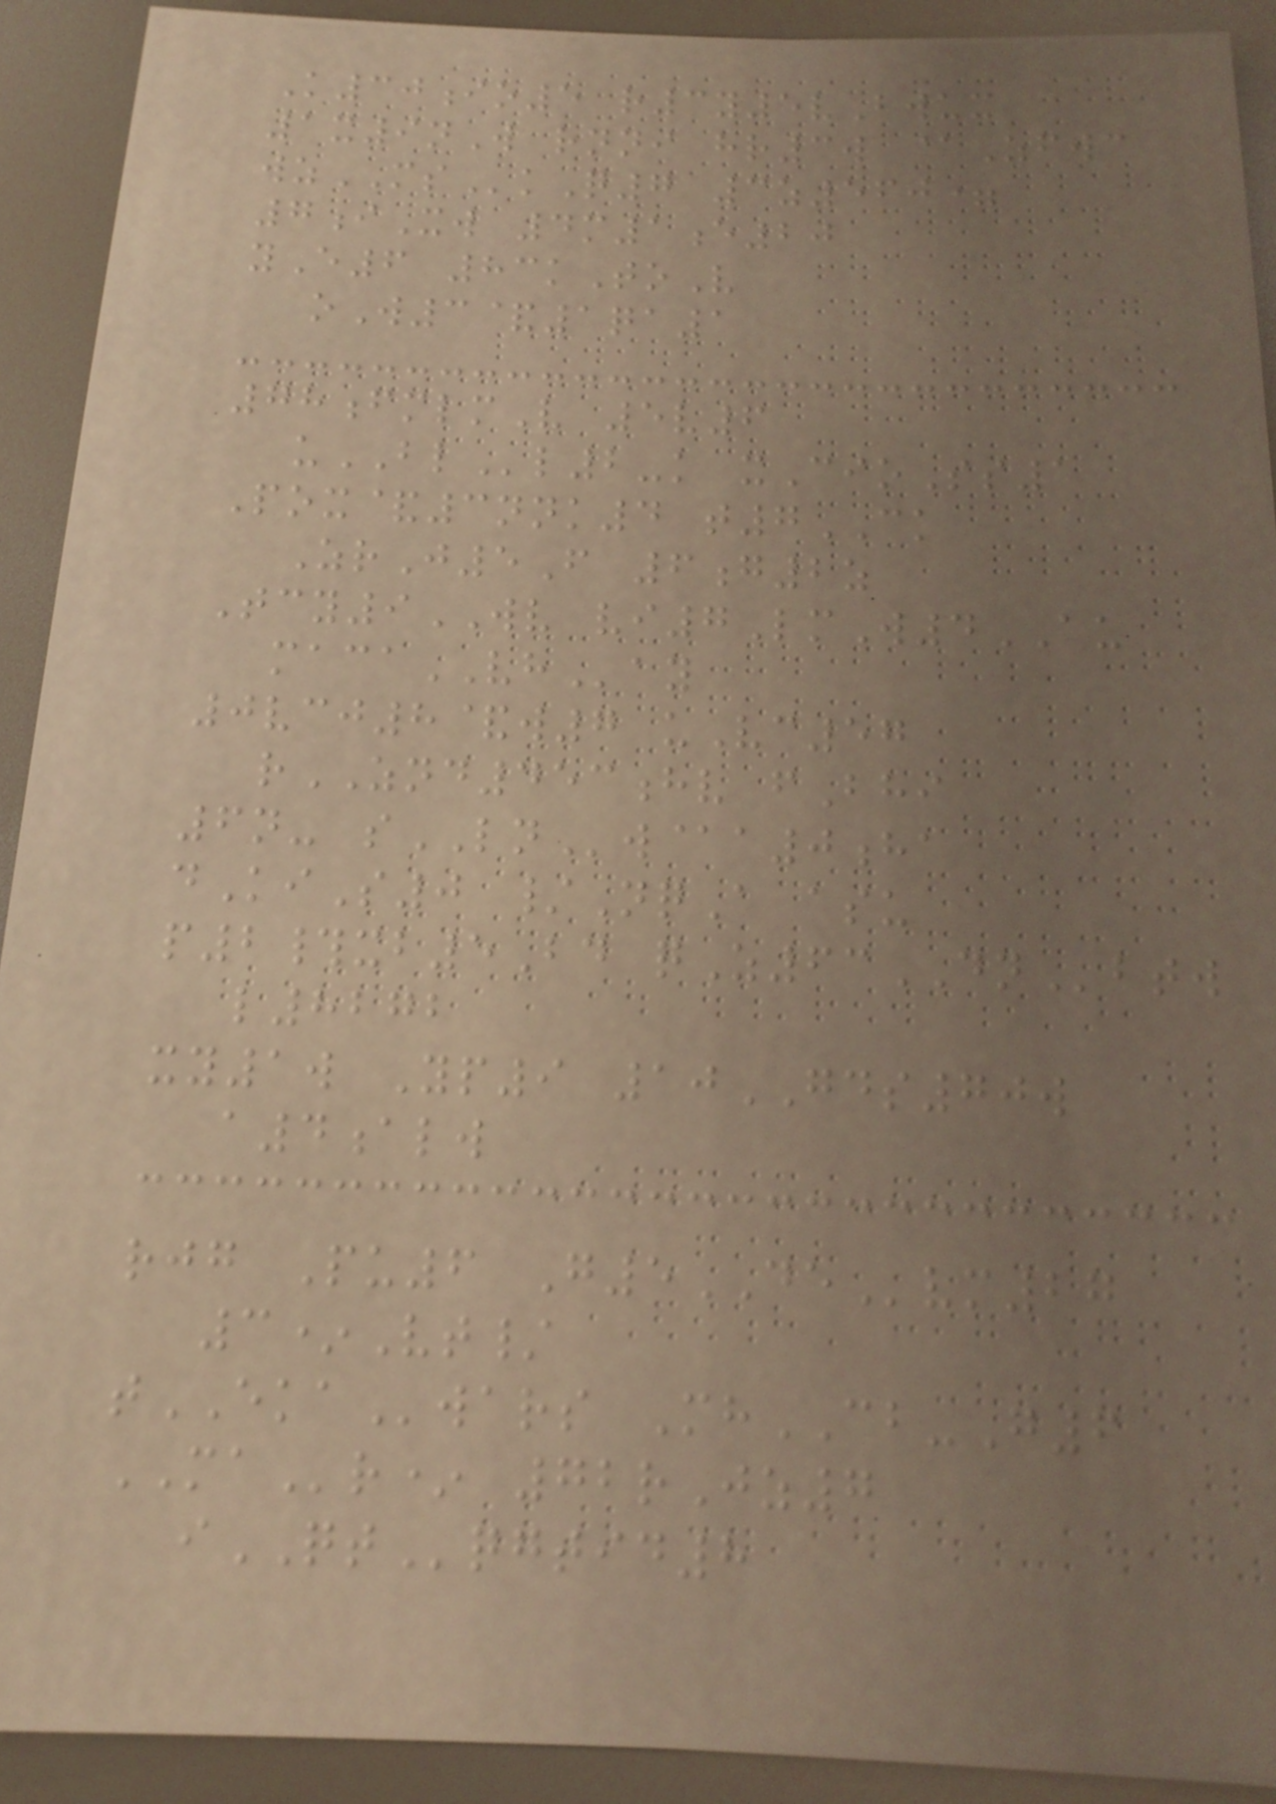K30io5 r3y5vBwux
1x9nW rnni hr3w @Zfwc
wzMSkQ7 3z560=
7iXw 4m1e20
yE6 83kToV
oW3&1qa1
78fmlmV 5v6
uBLl2-k xCioSs1
Pox&3nnk4 t7CK
ZrJ5F 6g2z
Tcy9WV vi7LmW4AU
macaVHay
0vcj8&w7 uVc57
rZND453hv fBhi
6n- sLNw@a0ha
dKiS0 /NqA asu
p2#xb5Bd qZ63DNbtw
l8272
xy1w Yp9 10GDS70w
a4alw
rjg Pu6 G5DEvm27
3*Vt/
tEKAwars MhCB-G6
MAr* 72rJz7
iQTqgtid8
